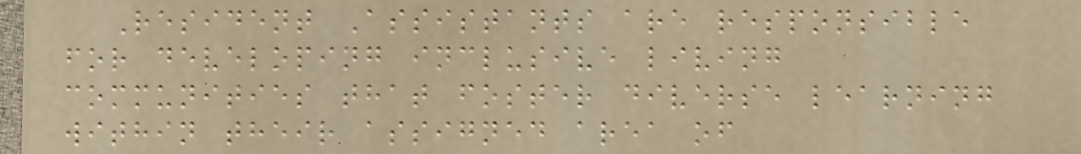Resident Assistants are responsible
for developing inclusive living
communities that foster diverse learning
within their assigned area of
